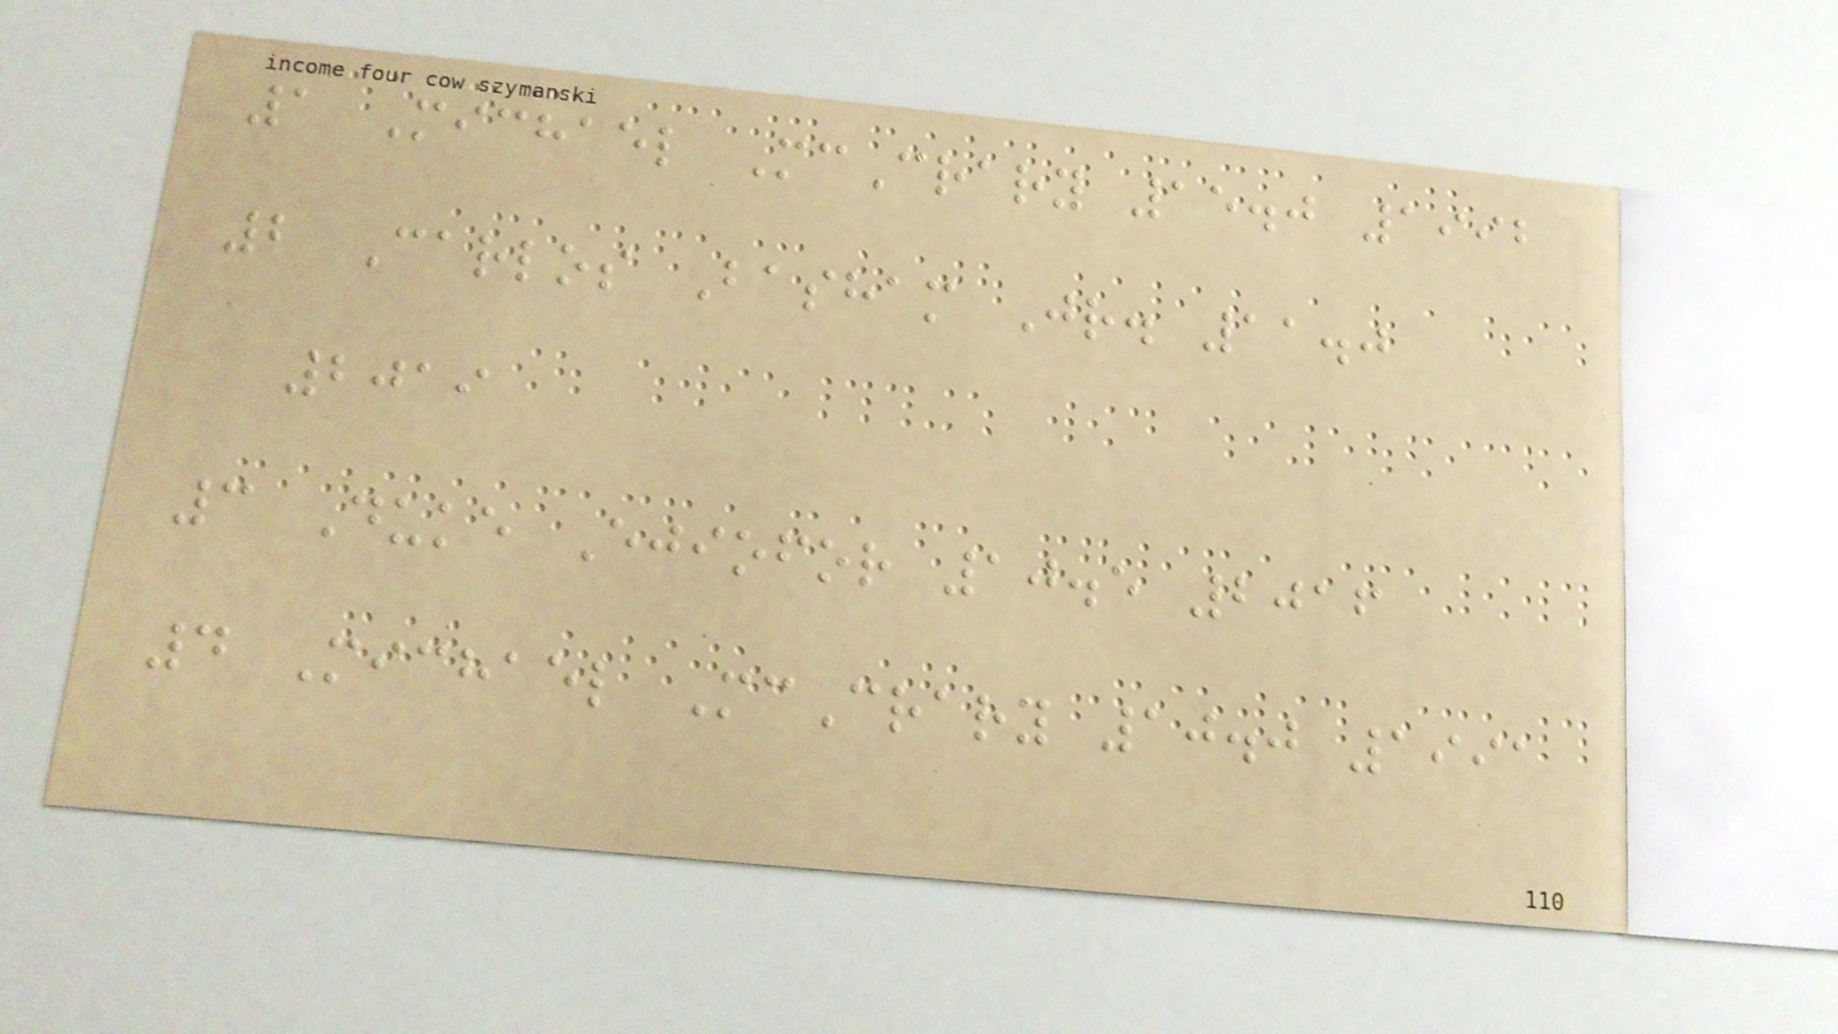1 Michael McCrary 15.0 1992
2 Carlos Basham Jr. 11.0
2019
3 Duke Ejiofor 10.5 2016
4 Michael McCrary 10.0 1991
